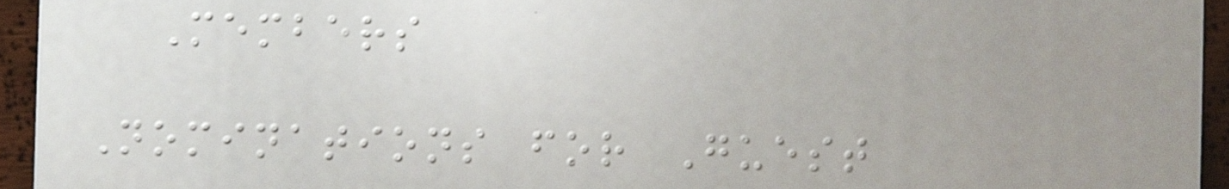Members
Nominations for Guest
